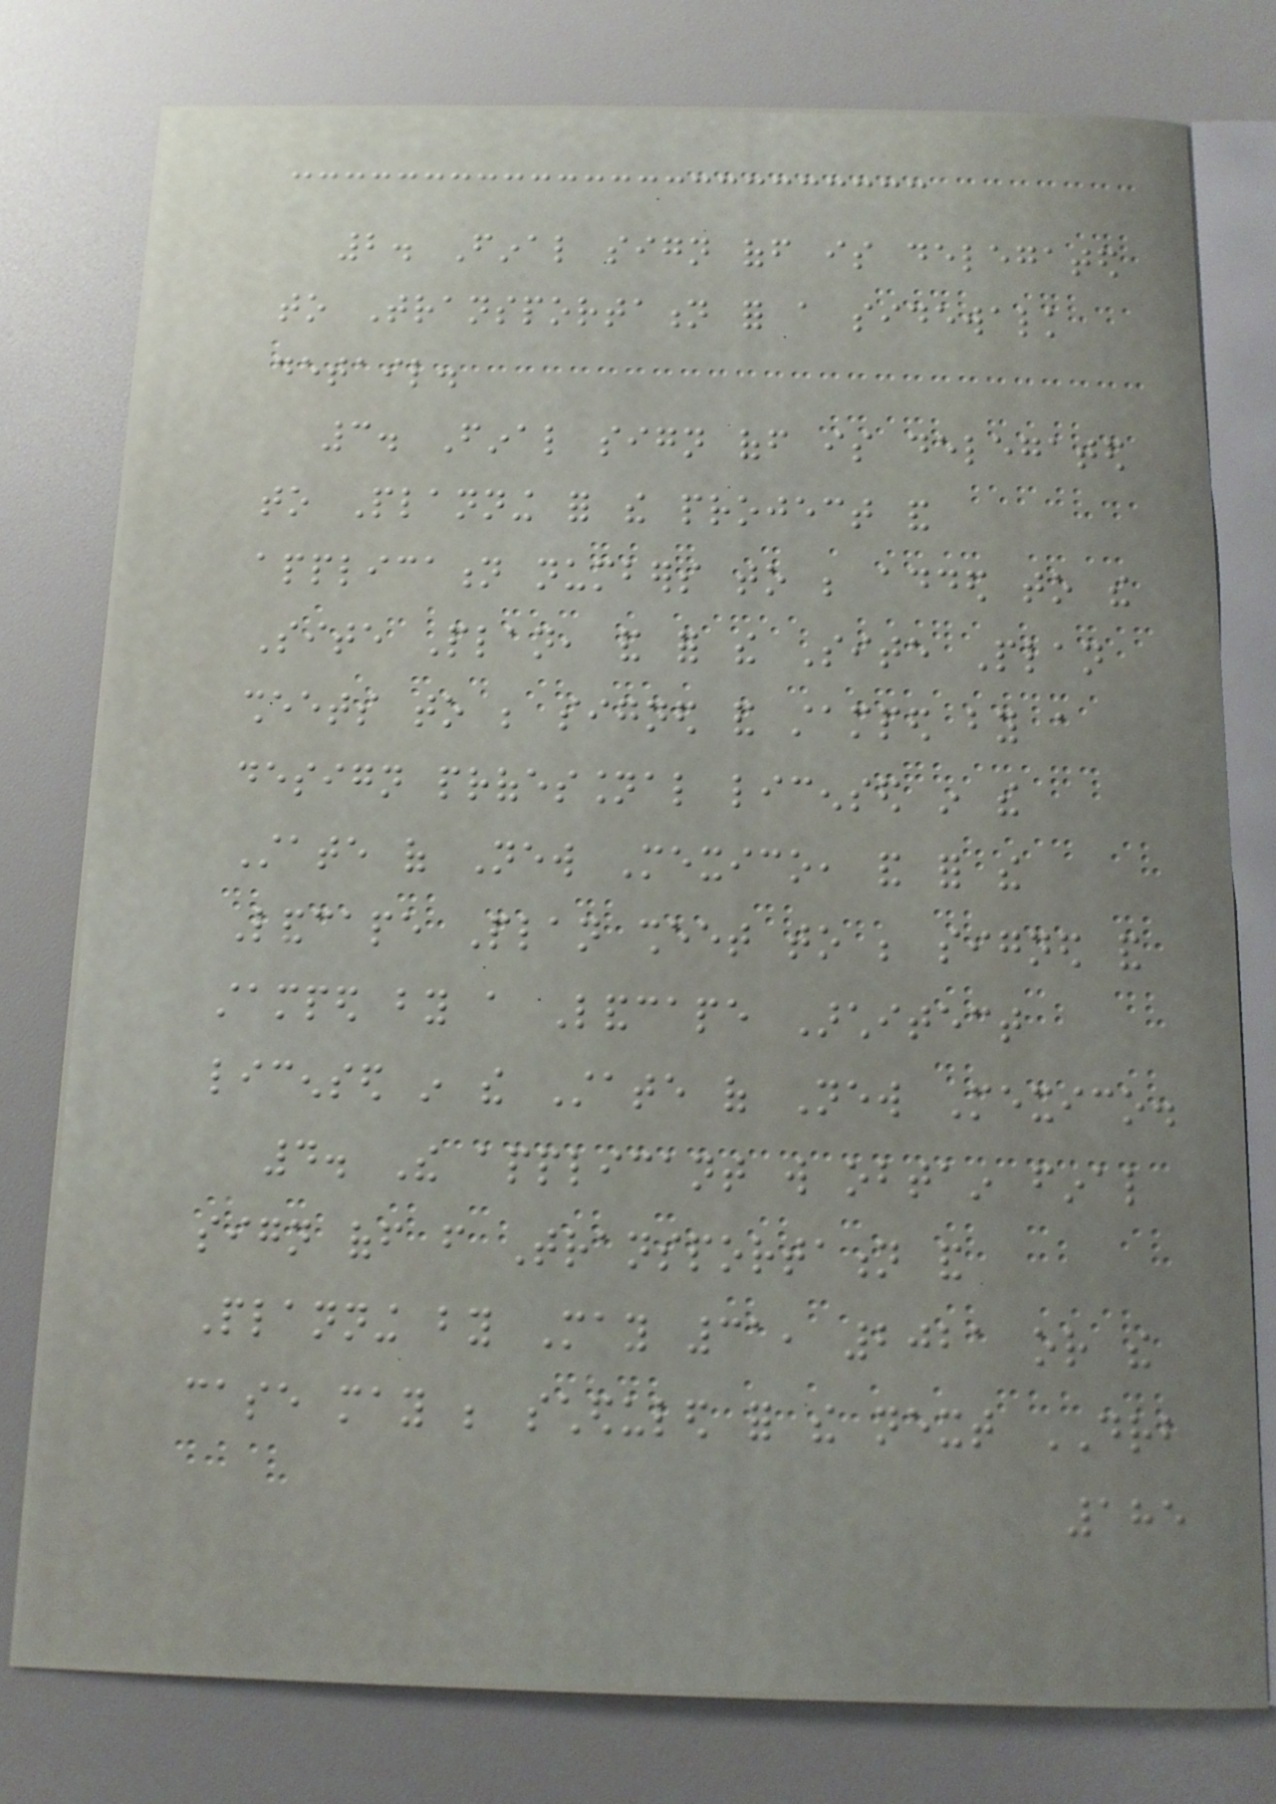2. Final sign off is delegated
to Transportation for a sidewalk
detail.
3. Final sign off is delegated
to Planning for the project and
application numbers to be added to the
Site Plan, and for the Site Plan
sheets to be signed and stamped by a
design professional licensed in the
State of New Mexico, and for the
Landcape Plan sheet to be signed and
stamped by a Landcape Architect
licensed in the State of New Mexico.
4. The applicant will obtain final
sign off from Transportation and
Planning by May 31, 2021 or the
case may be scheduled for the next DRB
185
